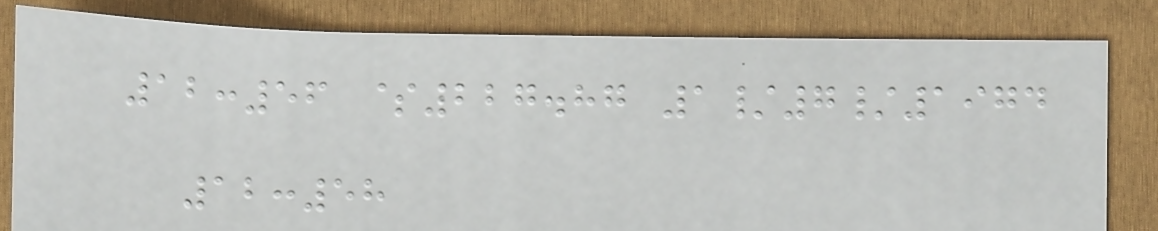12:56 $227.87 1/7/1974
12:58
